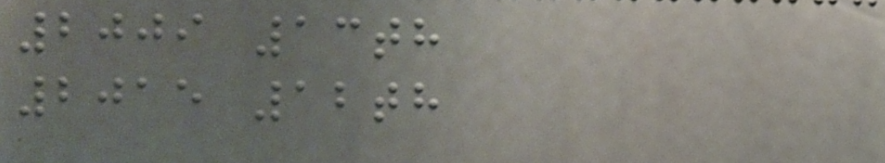2009 13th
2015 12th
